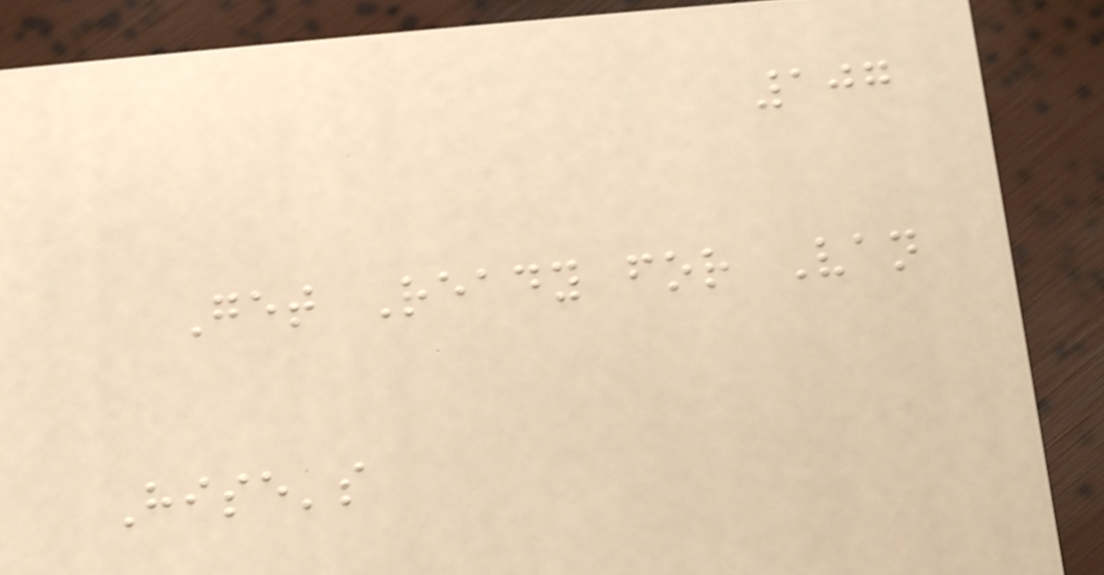107
Get Ready for Van
Hise's
